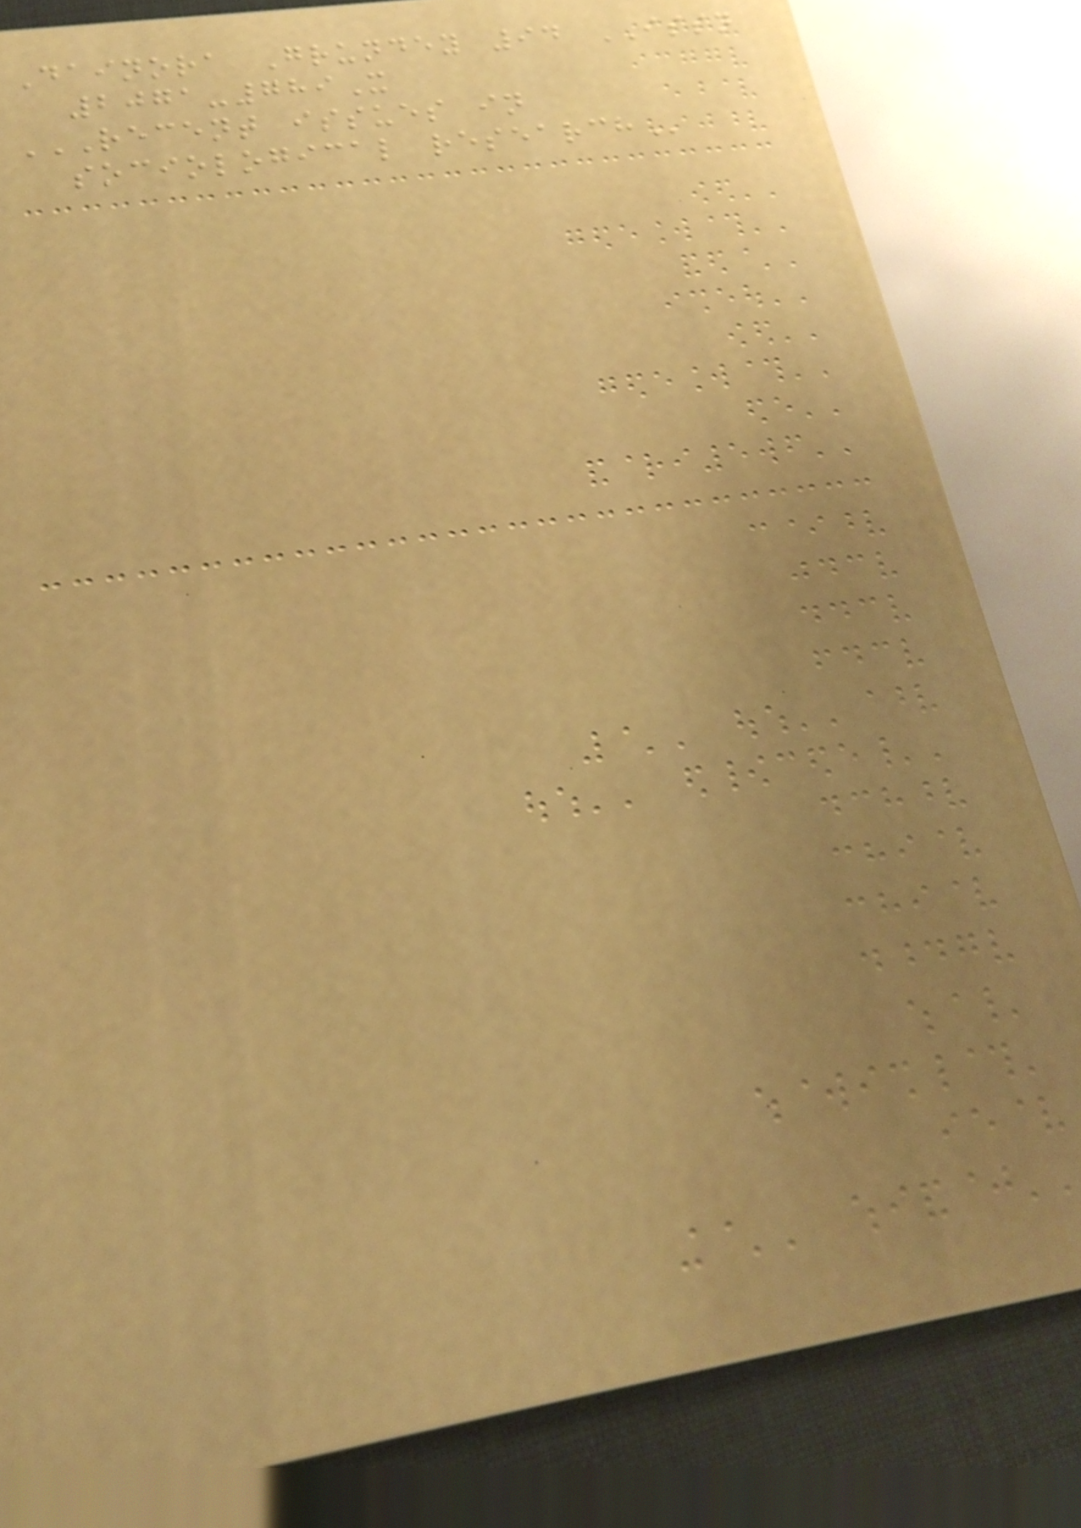Dainora Grundey 94 ISSN
2071-789X
RECENT ISSUES IN
SOCIOLOGICAL RESEARCH
